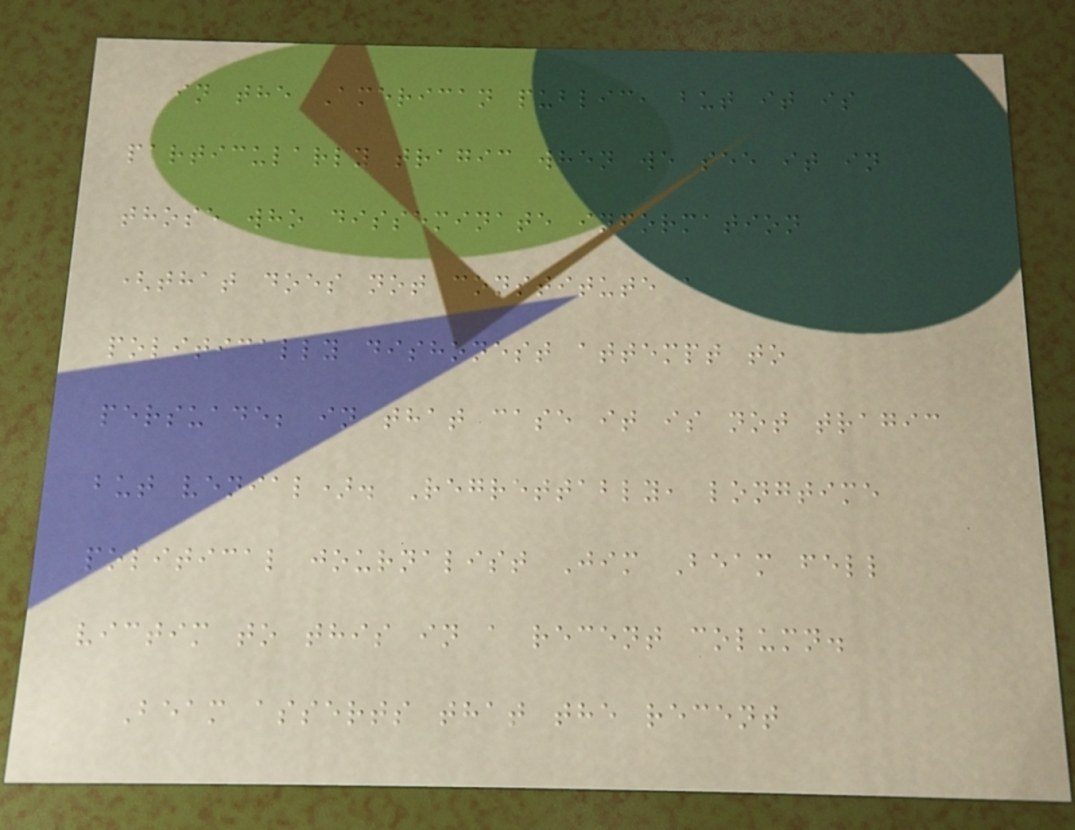in the American public, but it is
particularly tragic when we see it in
those who disseminate information
(that does not constitute a
politically dishonest attempt to
persuade; in that case it is not tragic
but venial). Regrettably, longtime
political journalist Jim Beam fell
victim to this in a recent column.
Beam asserts that the recent
